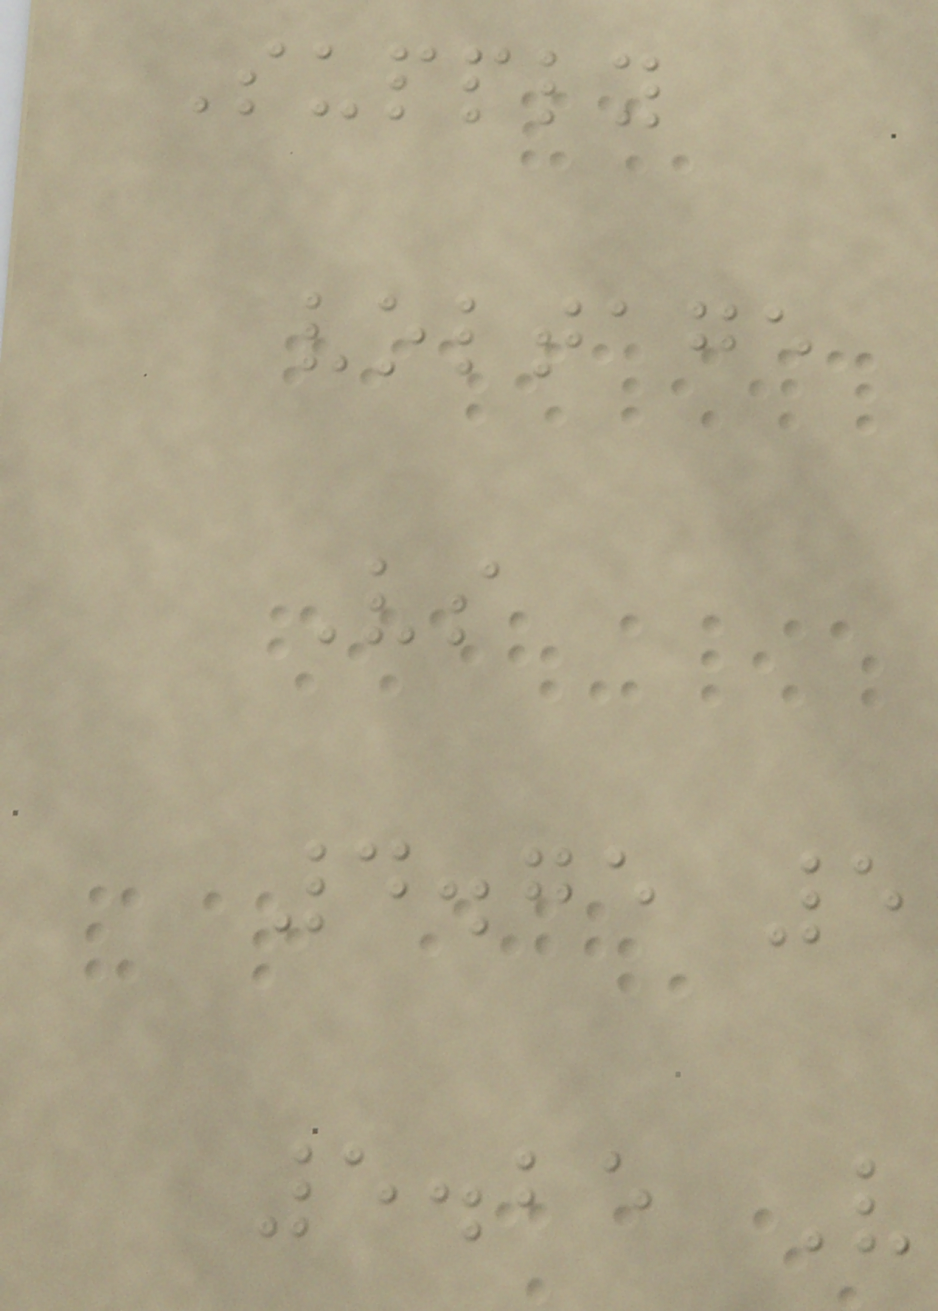Supply
voltage
Vs
4.75 5
5.25 V
